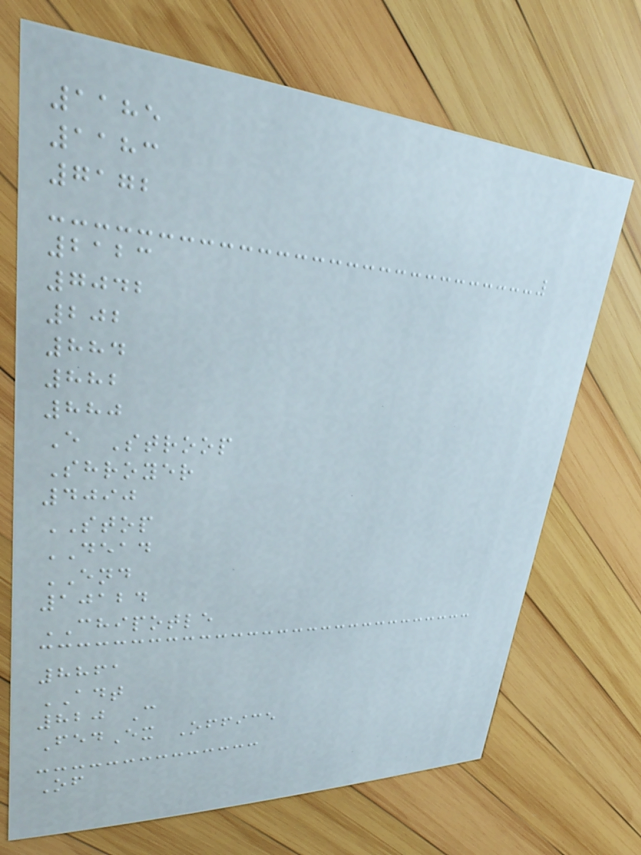1185
1183
7172
2123
7042
202
884
882
880
E Stroop
Shroyer
4090
STOP
DEAD
END
10124
CHIPOTLE
8861
ADT
820 C
FedEx Office
Of
